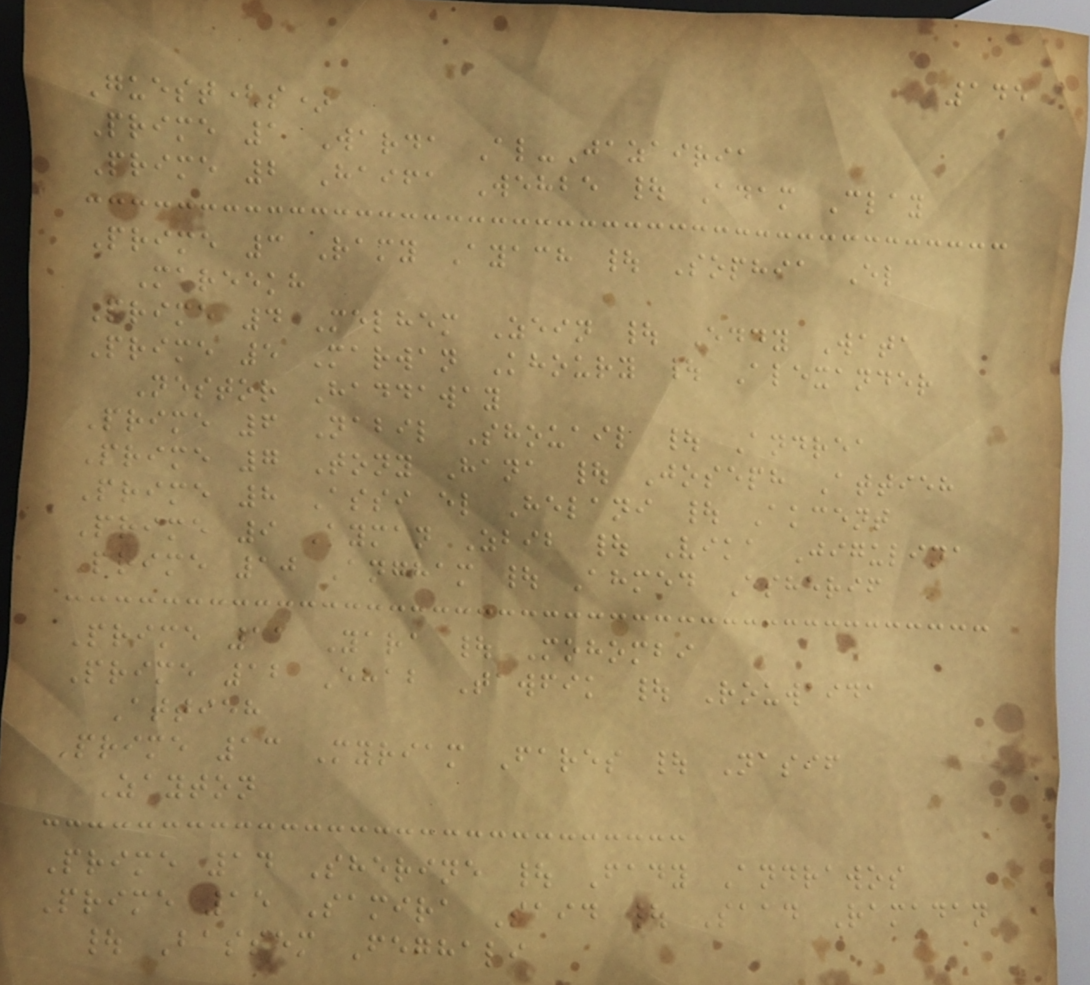145
Guest(s)
Prime 1 Warda Al-Jazairia
Prime 2 Haifa Wehbe | Adam Clay
Prime 3 Ramy Ayach | Sophia El
Mareekh
Prime 4 Melhem Zein | Eddy Wata
Prime 5 Marwan Khoury | Alexander
Nestor Haddaway
Prime 6 Nabil Shouail | Andrea
Prime 7 Tony Hana | Joseph Attieh
Prime 8 Assi el Helani | Akcent
Prime 9 Ayman Zbib | Vika Jigulina
Prime 10 Angham | Ahmed Esherif
Prime 11 Yara | Mohombi
Prime 12 Ehab Tawfik | Rouwaida
Attieh
Prime 13 Myriam Fares | Nasif
Zayton
Prime 14 Sherine | Fady Andrawos
Prime 15 Samira Said | Saad Ramadan
| Bassem Feghali
